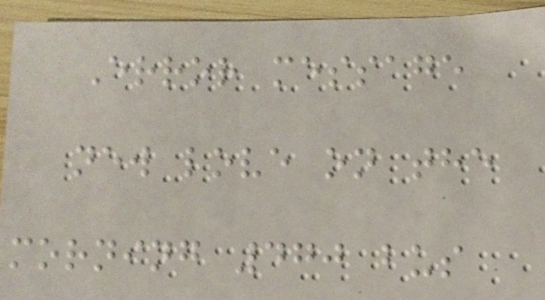Error message
new love on the
morning 470 bus
